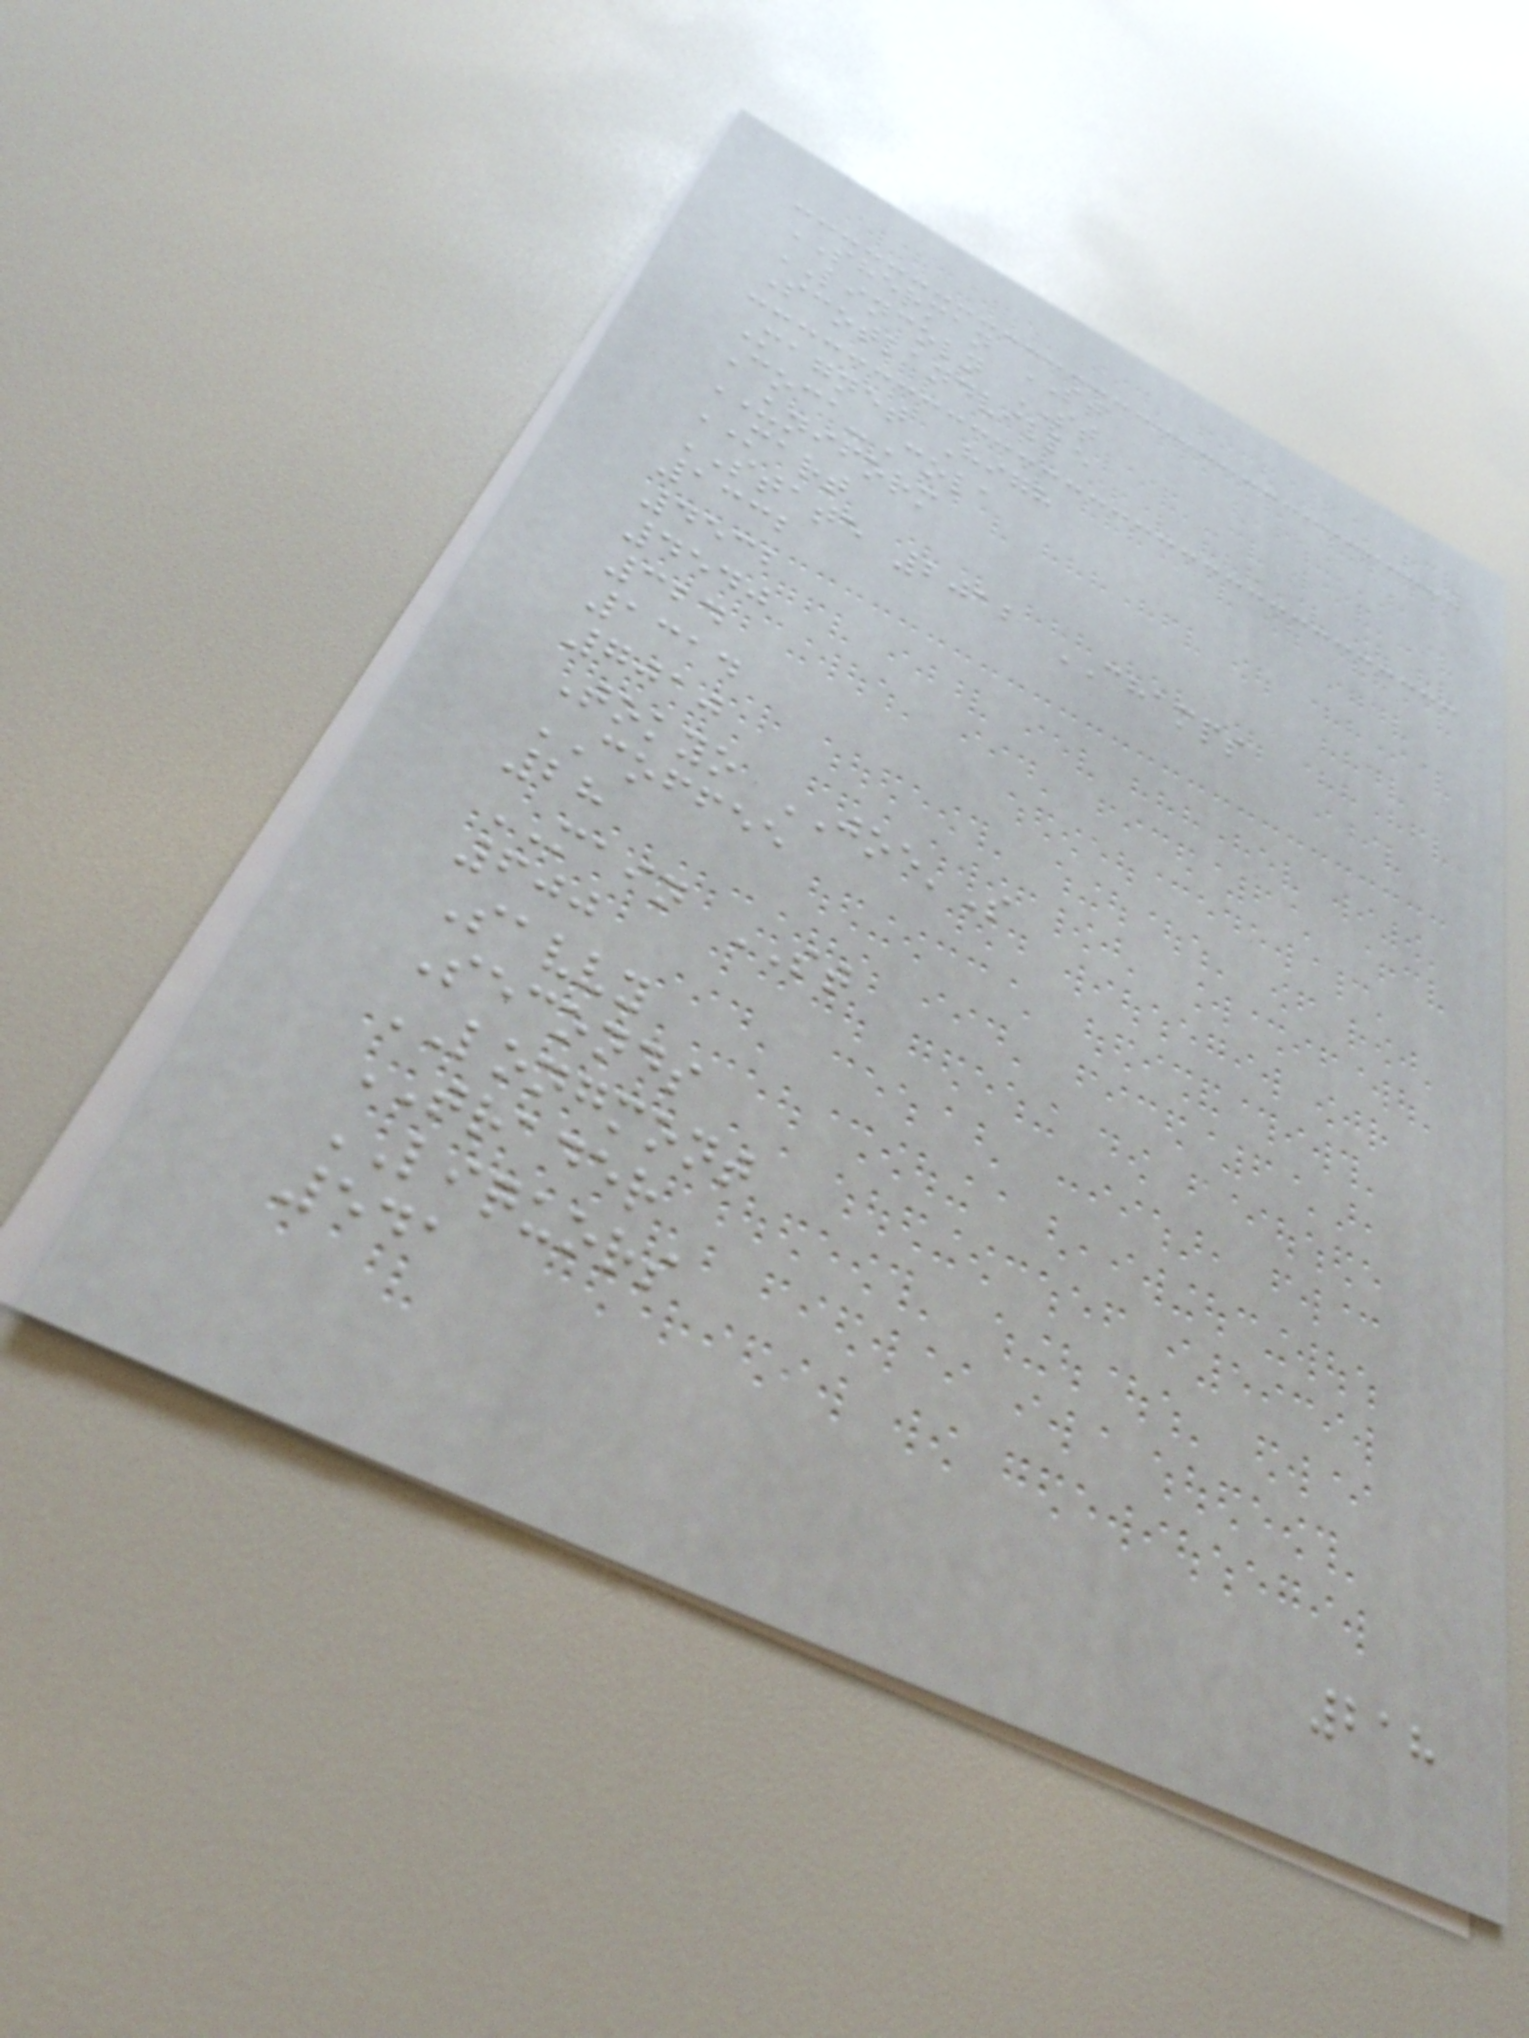SHERMAN ST
LINCOLN ST
Scotlandville
Magnet High
Coca-Cola
UNIFORM
MART
STATE 2012 CHAMPS
1332
4532
4540
324
1314
7010
Tokyo JOE'S
COFFEE
28
MAIN ST
600
Savvy
Seconds
LONGMONT
TRADER
LIQUORS
541
218
